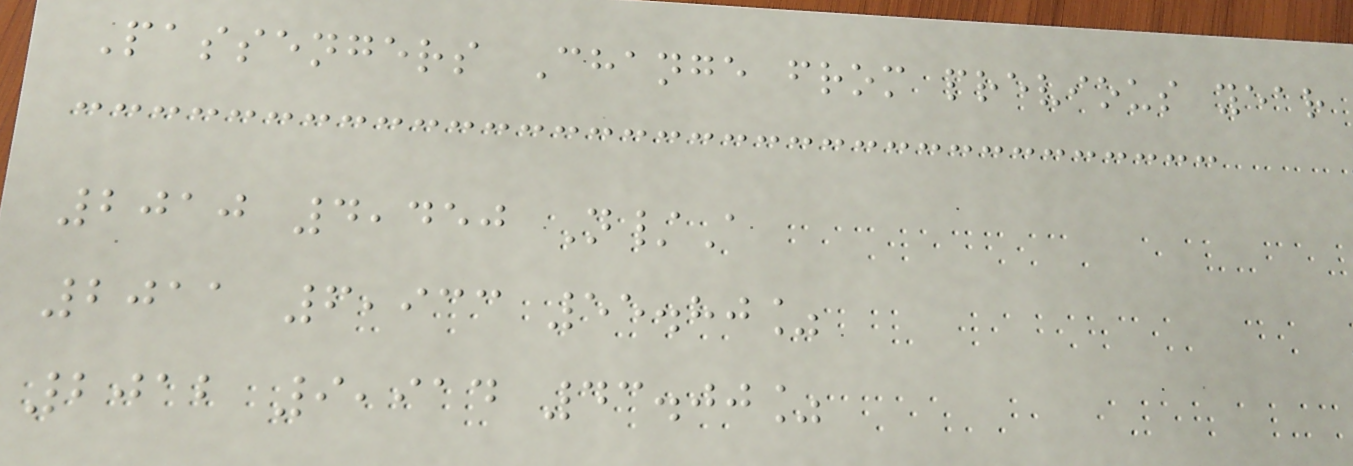Passengers Change from previous year
2010 4,450 N/A
2011 6,933 55.80%
2012 9,914 43.00%
